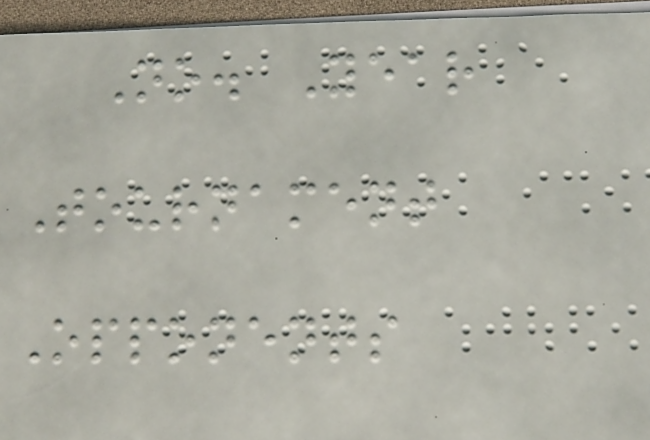No. Year
Tournament
Opponents
